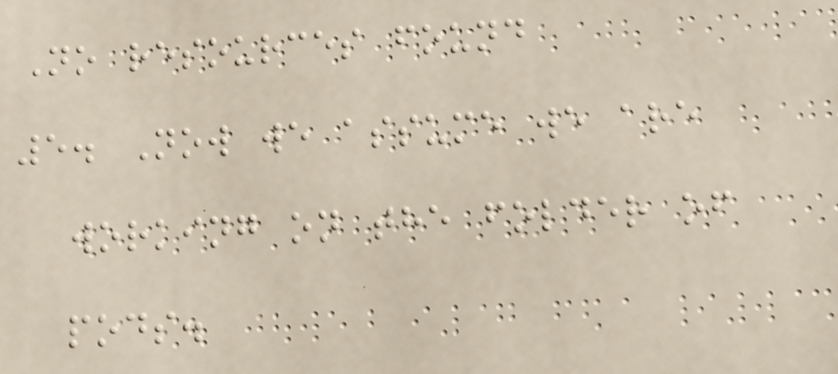No resources found
5. Now we assume we are
working on the folder of
pods.
